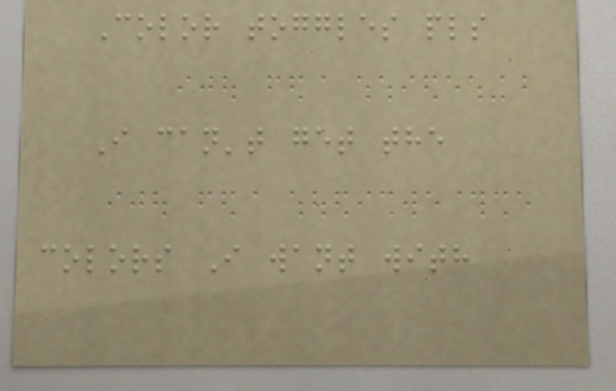Color toggles pls
I can't get the
colors I want with
